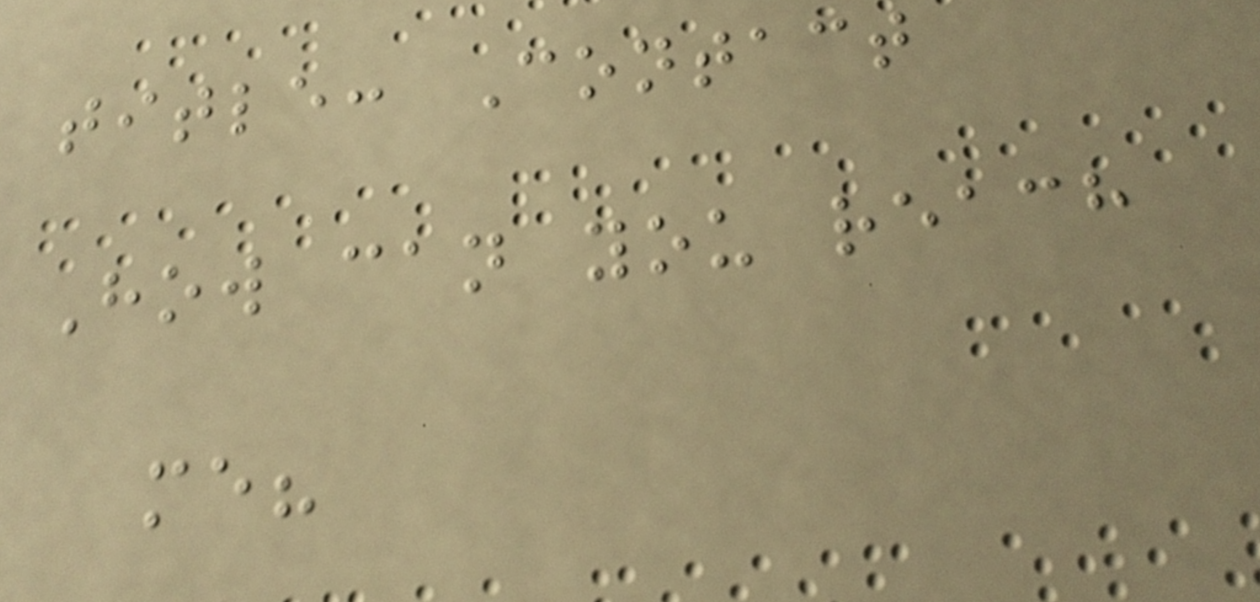title: Contact
How can you reach
me?
